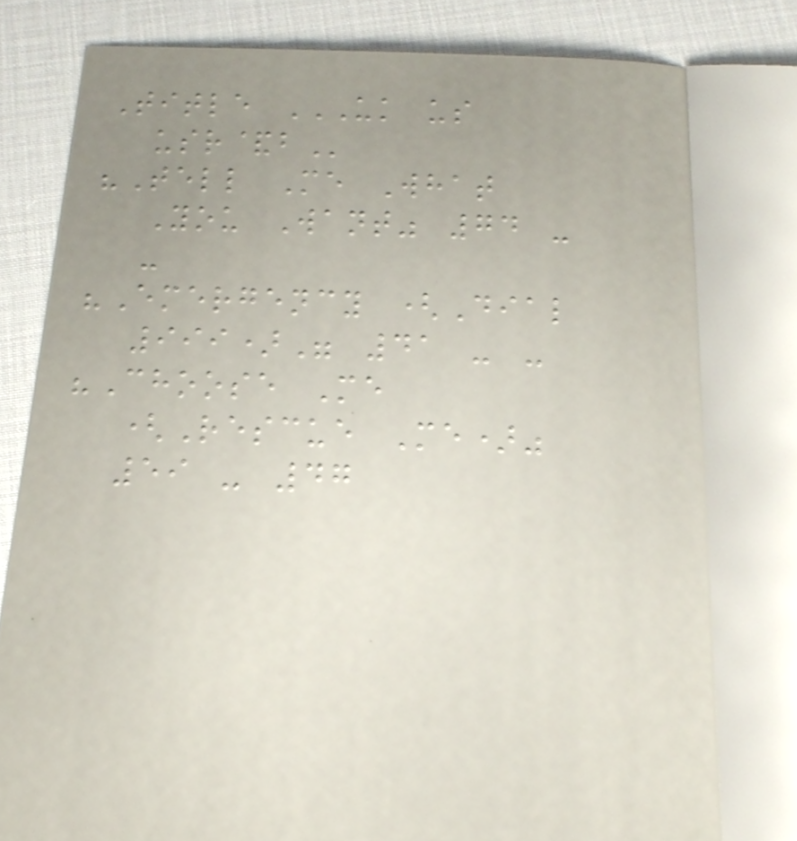Title UK US
USR&B
"Tell Me What
You Want" 74 -
-
"Emergency (Dial
999)" 41 - -
"Choose Me
(Rescue Me)"
59 - 47
